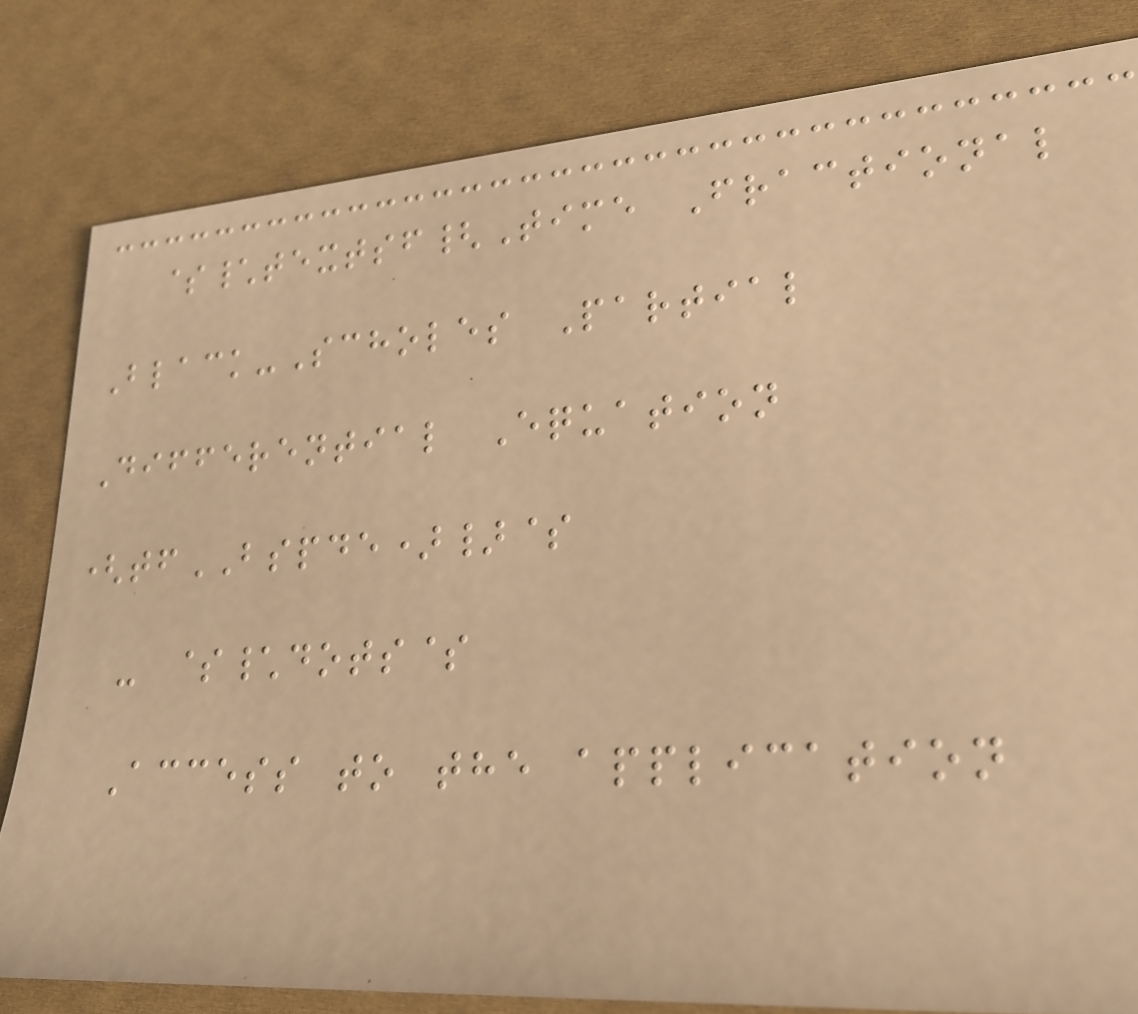$\textsf{Time Fractional
Black-Scholes Partial
Differential Equation
(tfBSPDE)}$
- $\dots$
Access to the application
